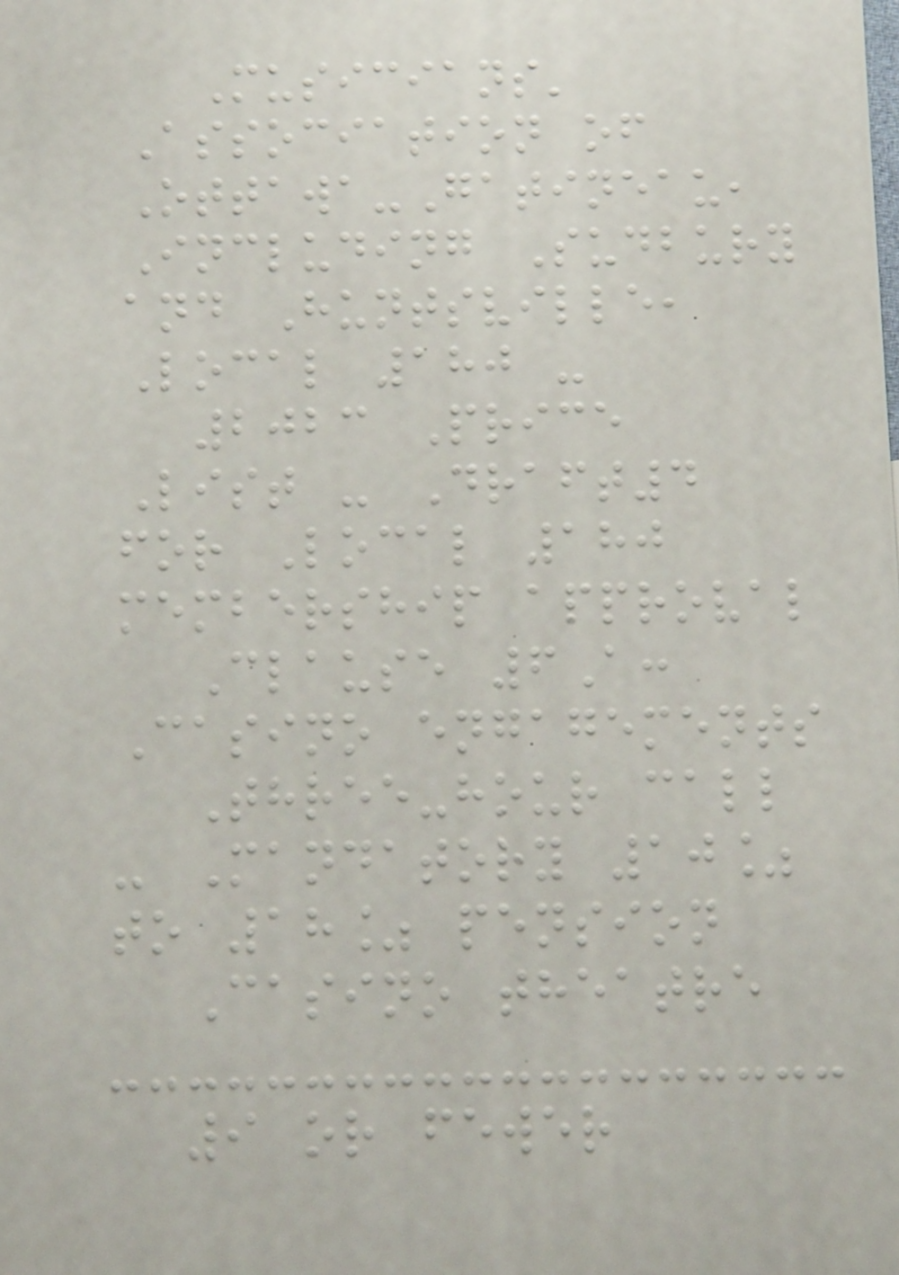Musicians'
Association of
Ottawa-Gatineau,
Including Sudbury
and Huntsville,
Local 180 -
2023 Price
List - Draft4
for Local 180
membership approval
Clause 6A:
Casino engagements
Three-hour call
- Mandatory 10%
to 18% pension
Casino theatre
9 or fewer
